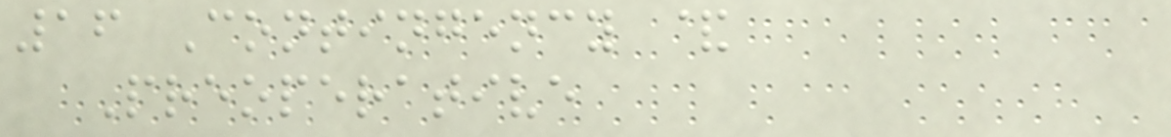16 Contingency &
Preoperative
